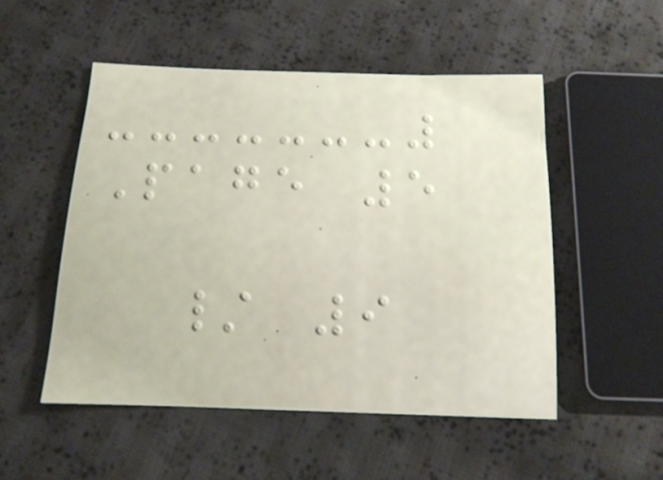Page 5
/ 9
